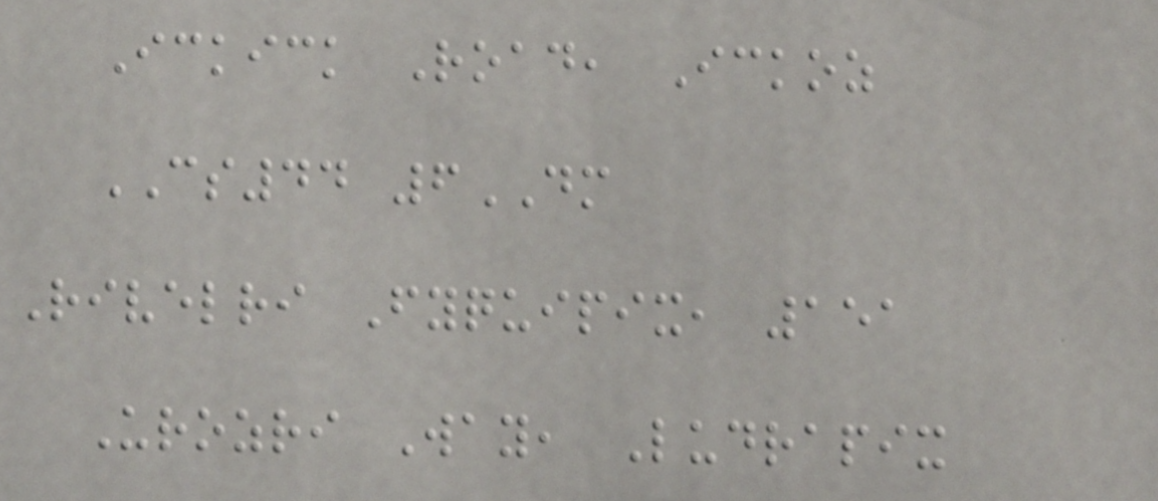Ickick Road, Ickoz
CS44 6DM
Rivelri Fyquipix, 151
Urozri Way, Ludrapix
